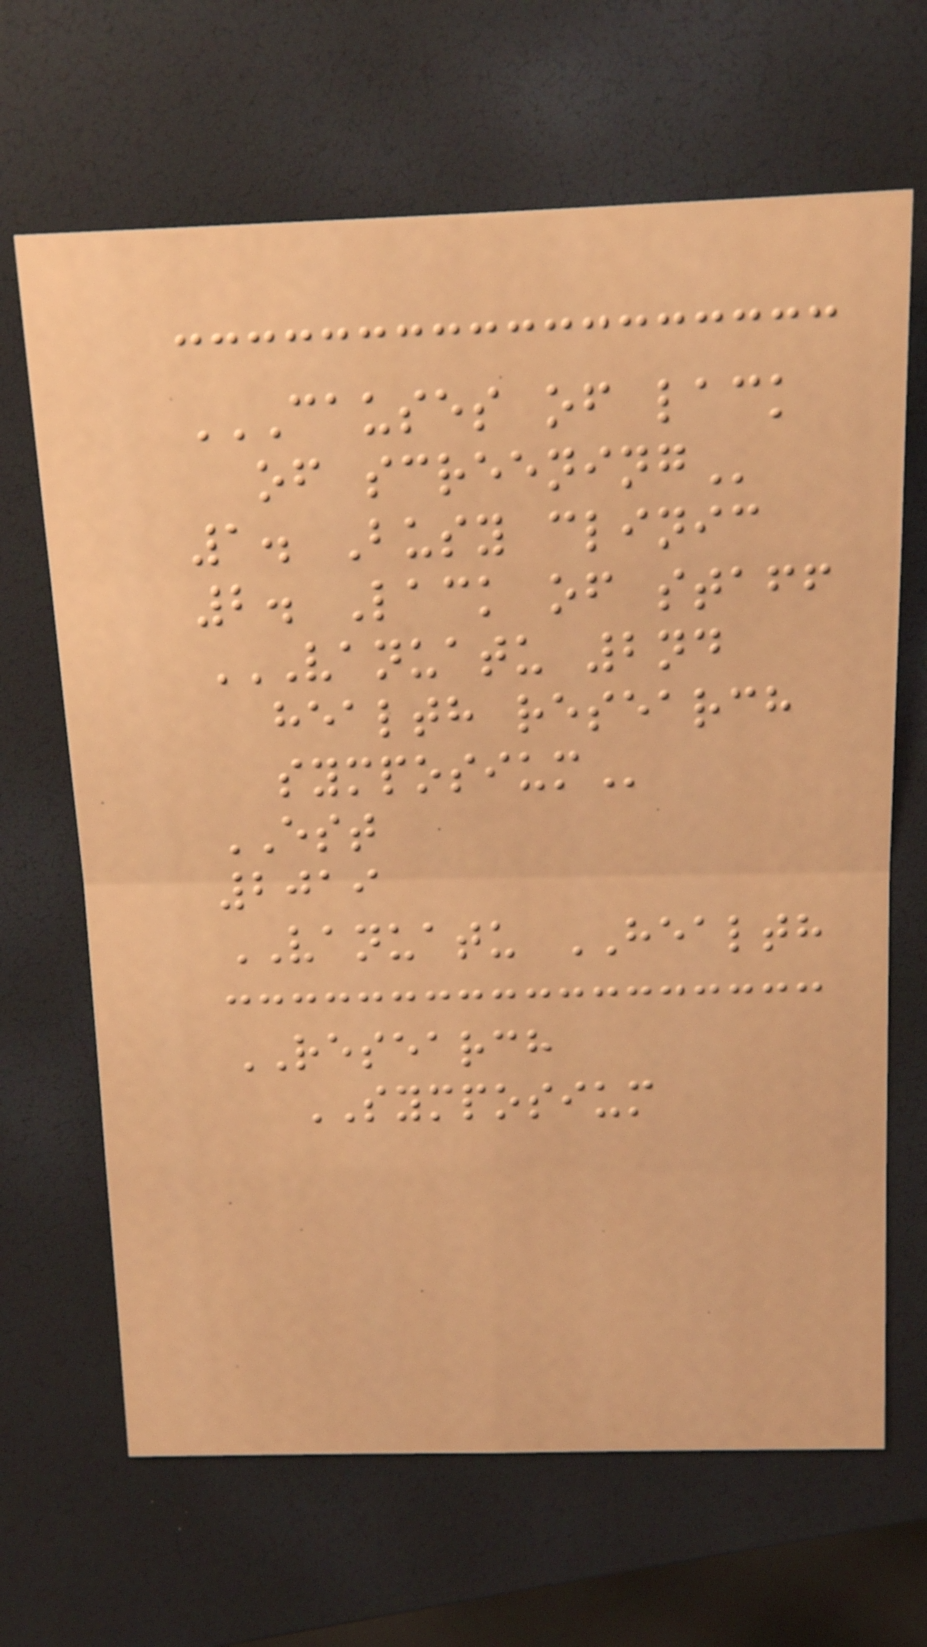CAUSES OF LACK
OF SCREENING
1. Busy clinic
2. Lack of staff
VANUATU 2ND
HEALTH RESEARCH
SYMPOSIUM
EST
2019
VANUATU HEALTH
RESEARCH
SYMPOSIUM
